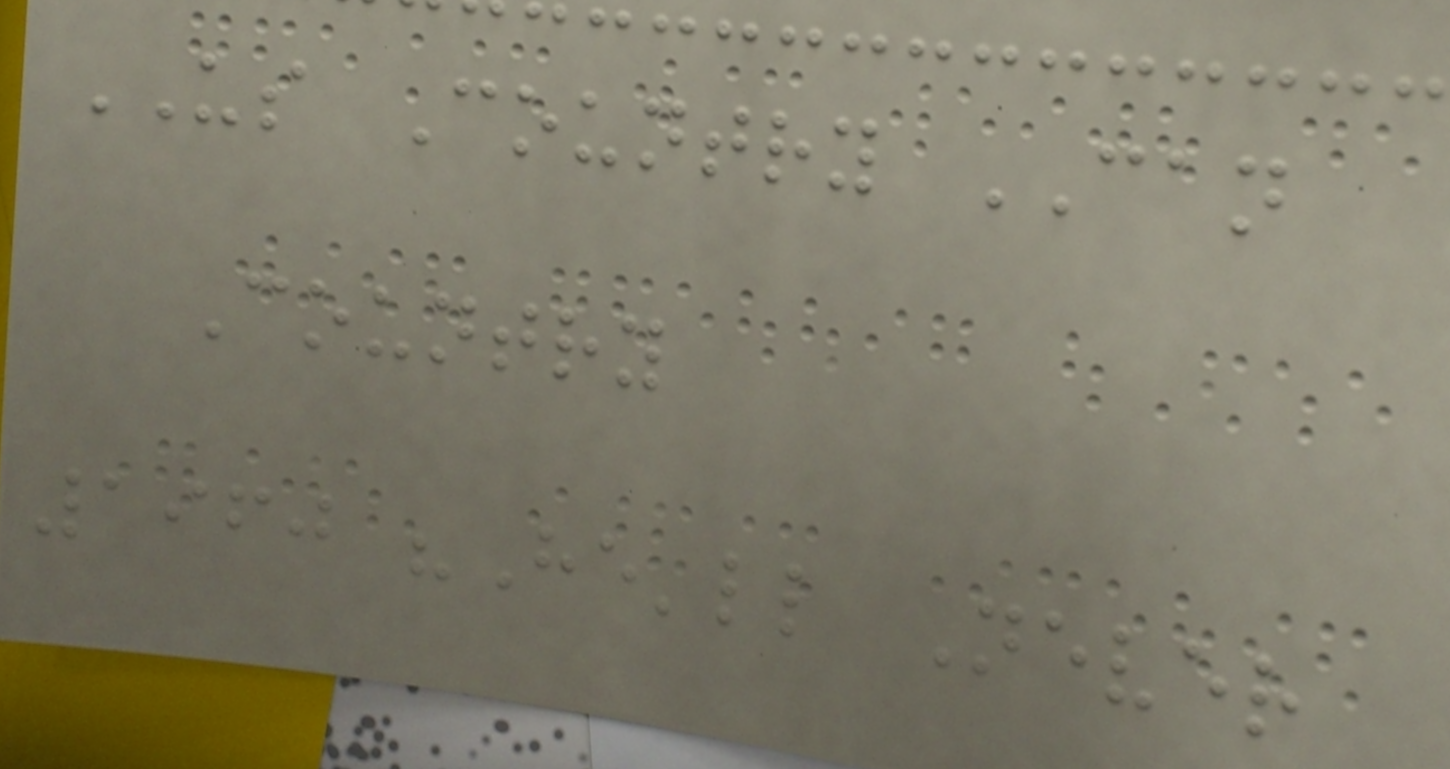US Country CAN
Country
1960 "He'll Never
